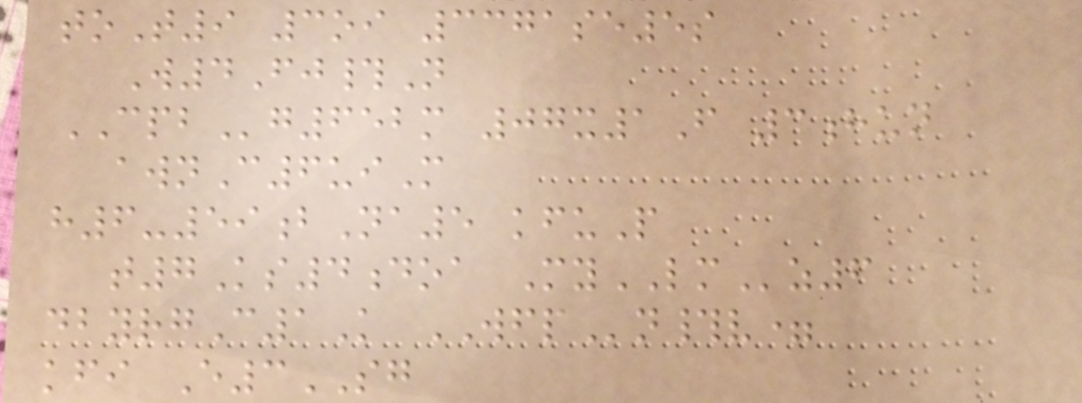toT9 3oi 3371se5s
W4Fj#N
CPBg652m 07x1F 3hun
awnC6uiM
h6-59bNa5 kfuP
t7Ks4doa MyLMz6
dbyrgC1K WFPn#v=
kfi E3SG
